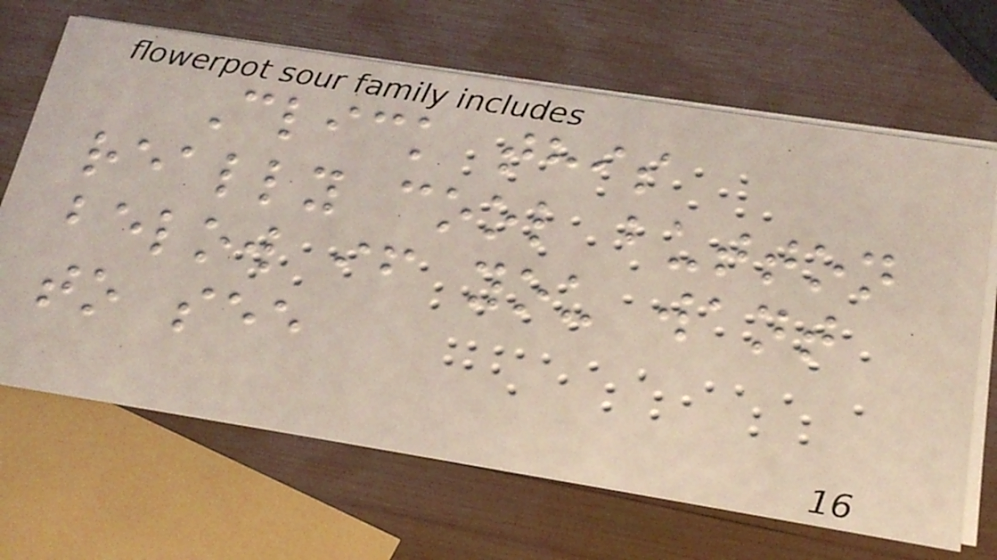Click this
really cool button
below if you want
to see
